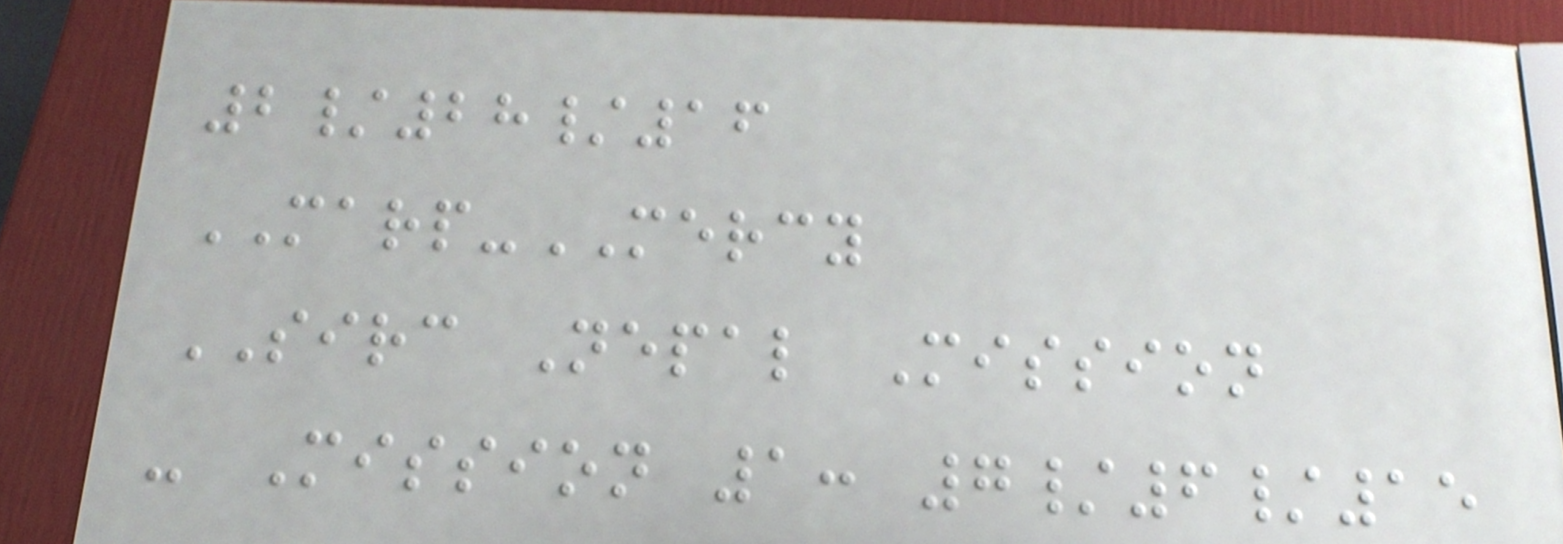2/28/16
MARP-MERCY
SIRC Nepal Mission
- Mission 1: 7/6/15
